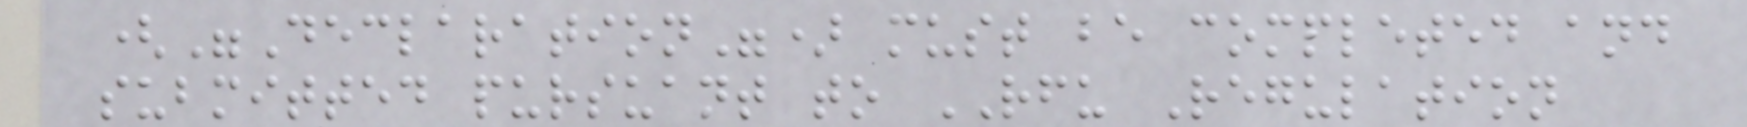("Declaration") must be completed and
submitted pursuant to RFU Regulation
